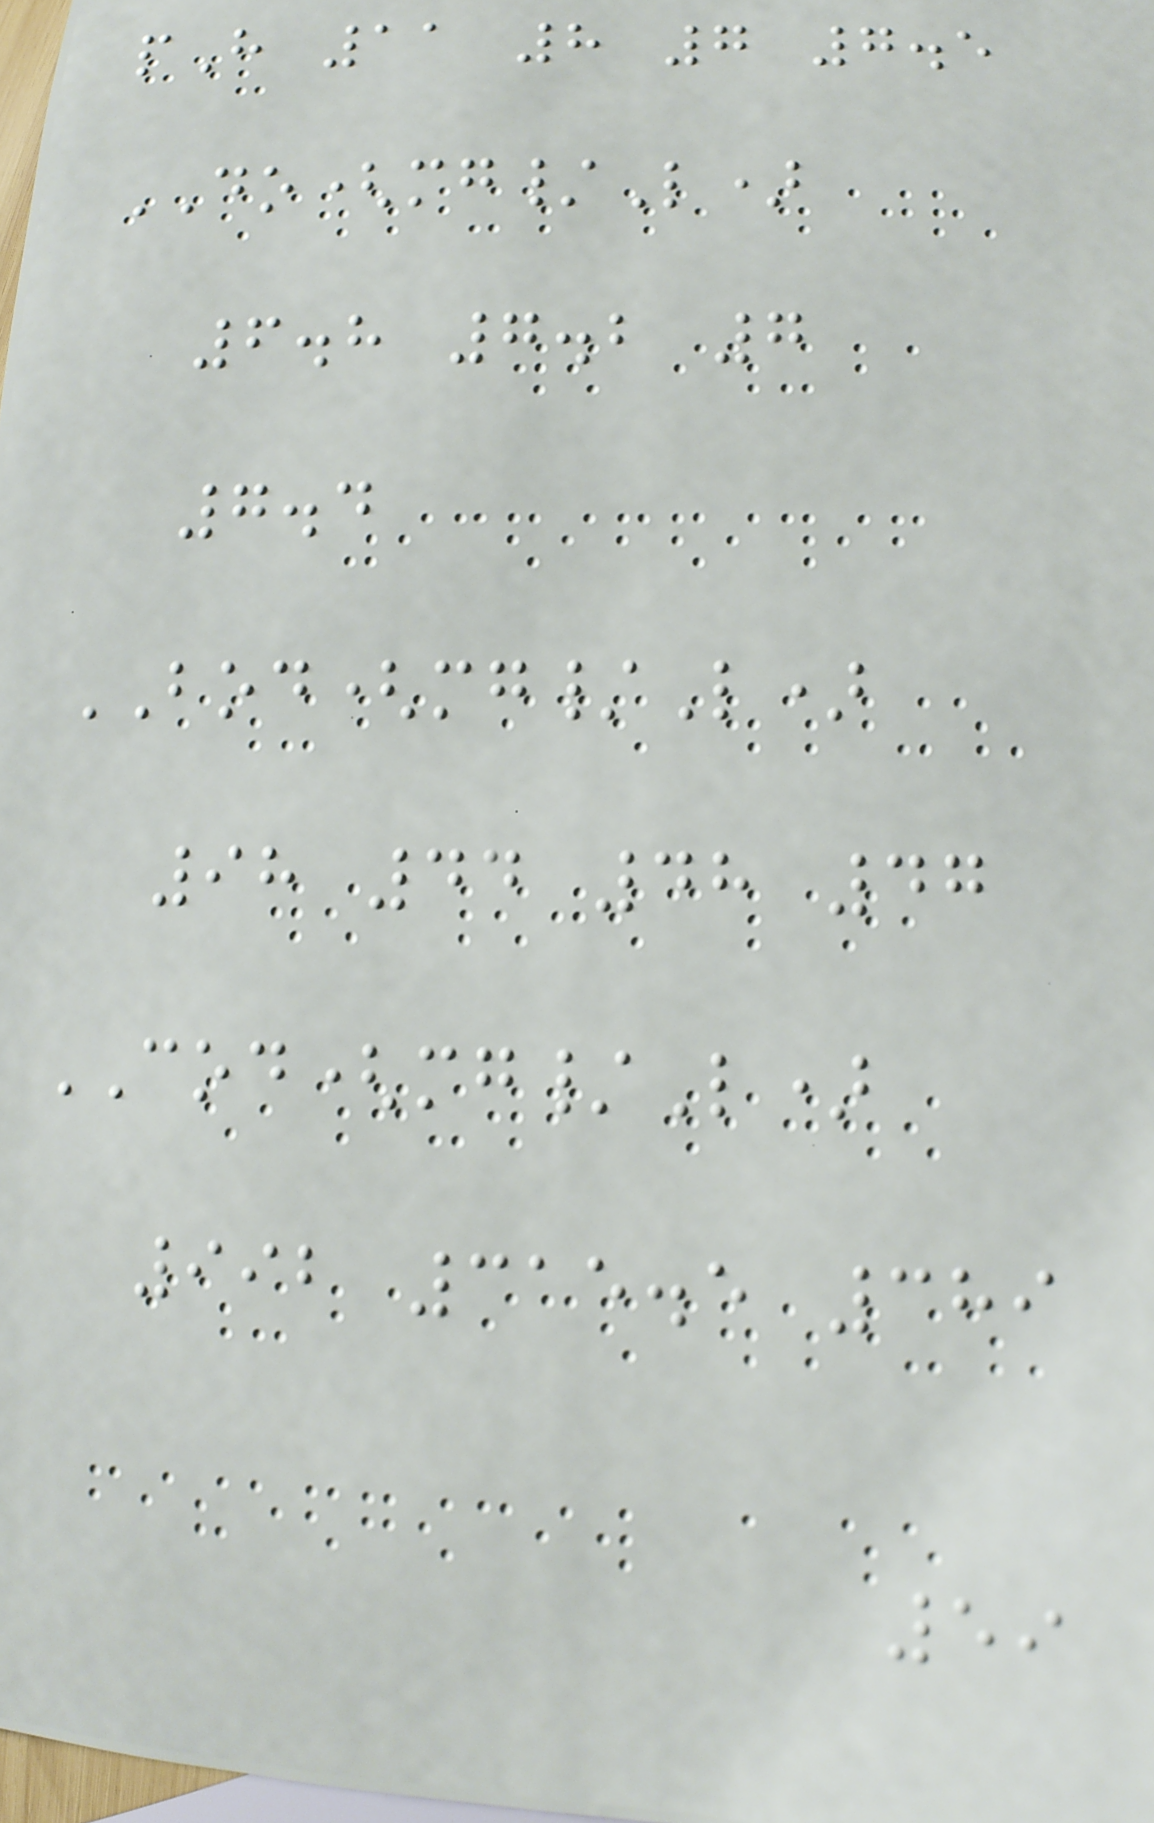pH 11 8 7 7.5
DO(mg/L)
6.8 7.2 7
7.4
BOD(mg/L)
98 44 48 47
COD(mg/L)
992 315.5 389
59
